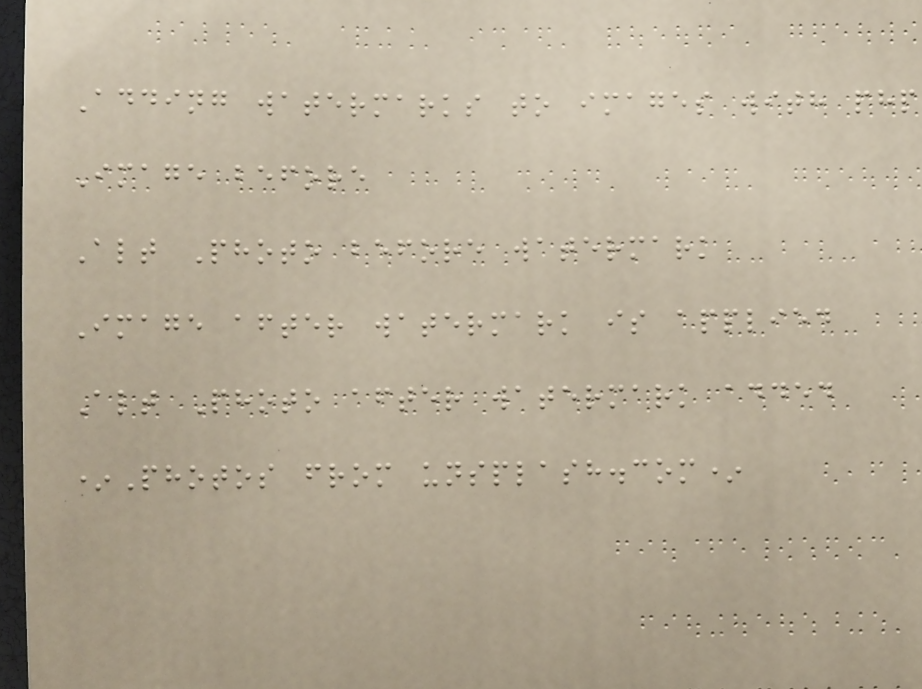Adding watermarks to images with php
Image before
Alt Photo before watermark
Image after watermark is applied
Alt Photo after watermark added
*Photos from unsplash.com*
